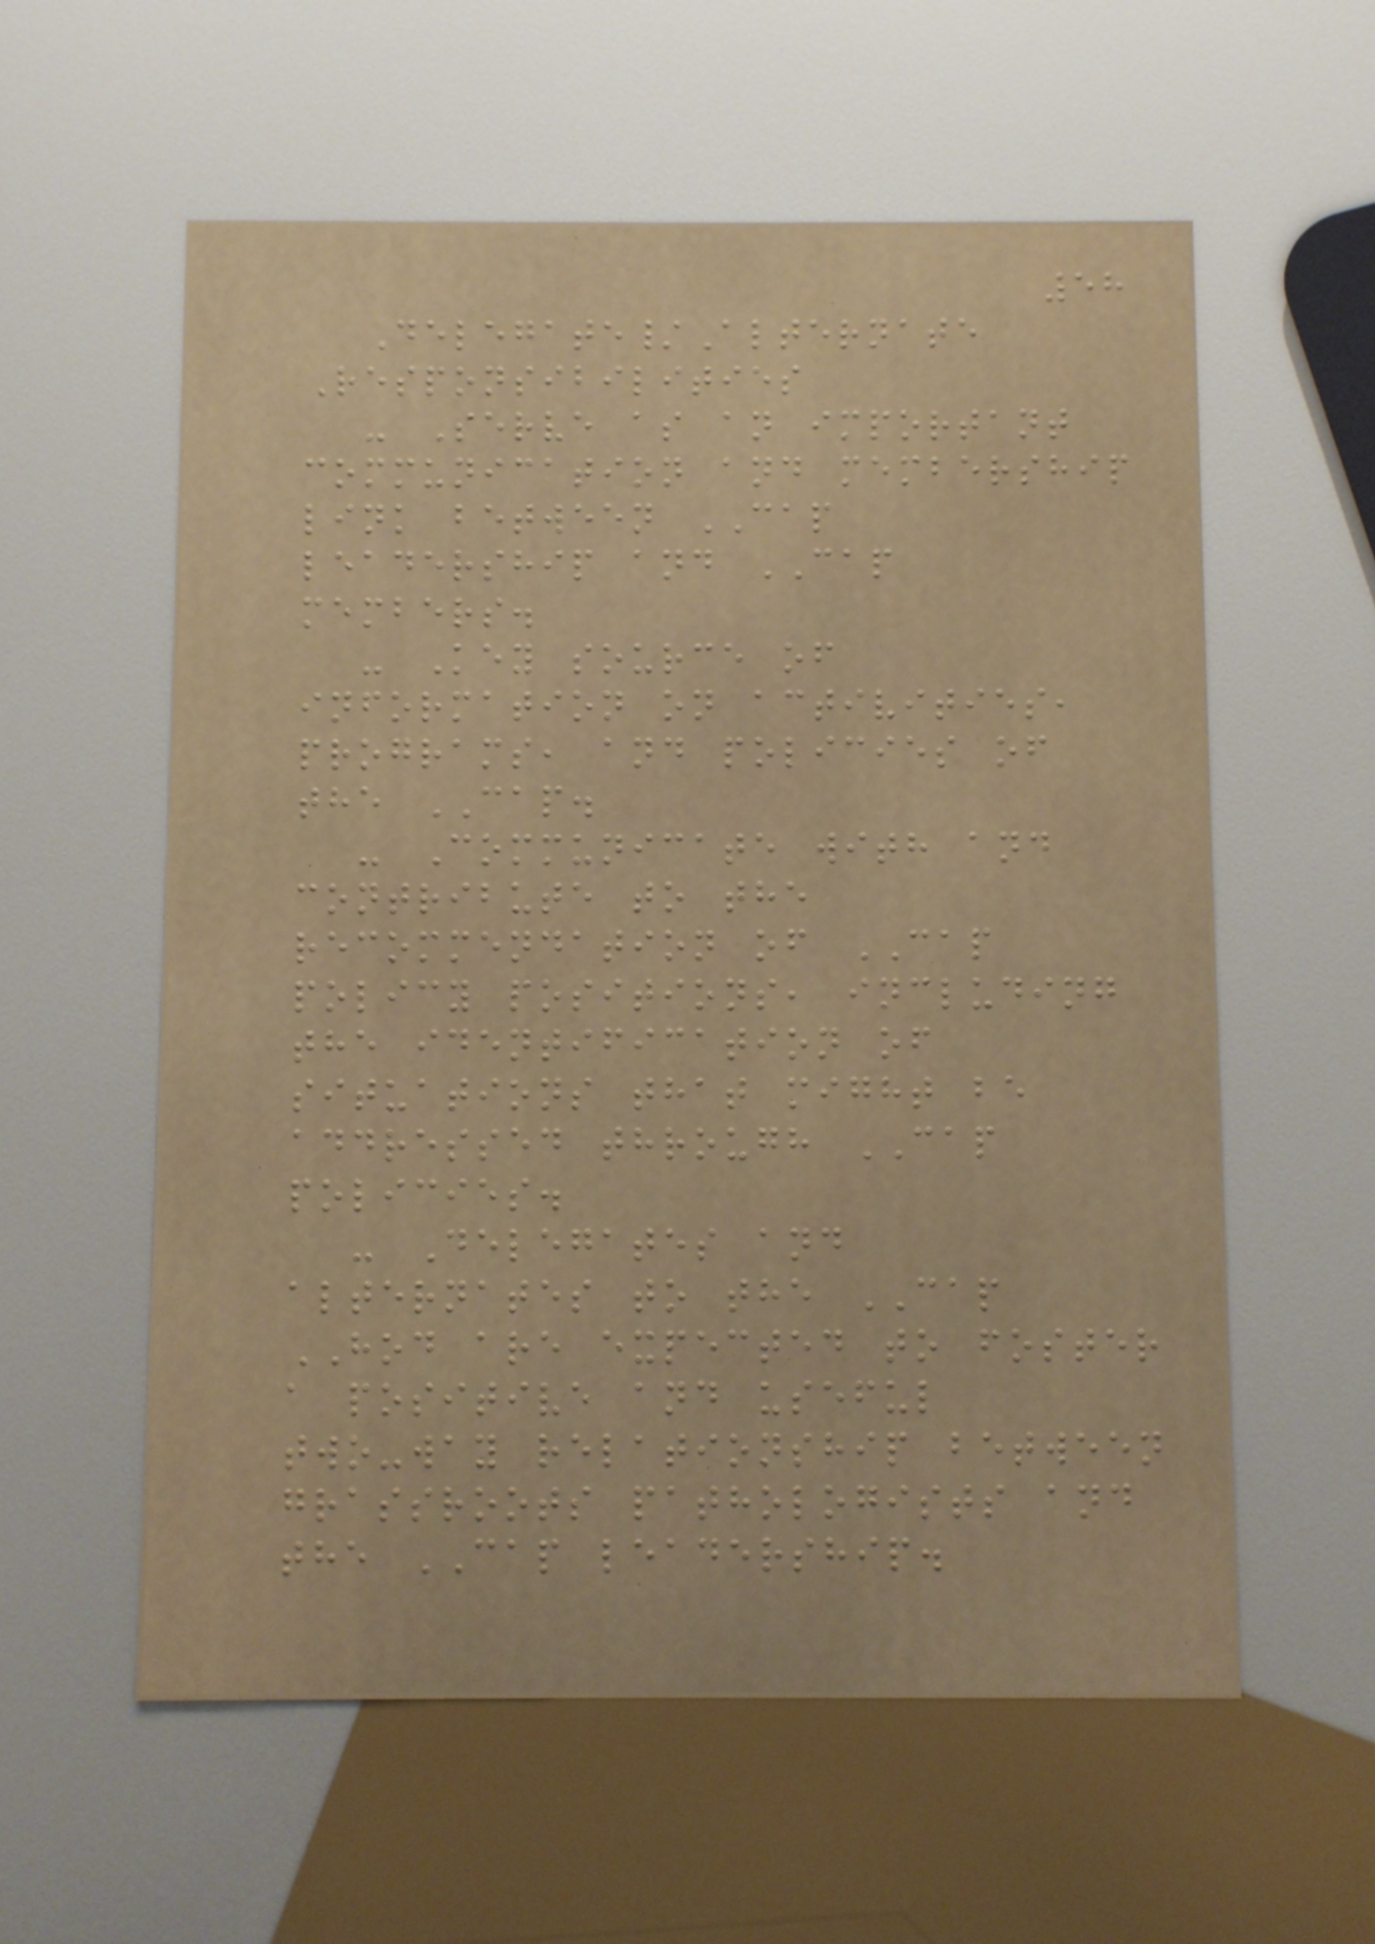58
Delegate/Alternate
Responsibilities
- Serve as an important
communication and membership
link between CAP
leadership and CAP
members.
- Key source of
information on activities,
programs, and policies of
the CAP.
- Communicate with and
contribute to the
recommendation of CAP
policy positions, including
the identification of
situations that might be
addressed through CAP
policies.
- Delegates and
alternates to the CAP
HOD are expected to foster
a positive and useful
two-way relationship between
grassroots pathologists and
the CAP leadership.
